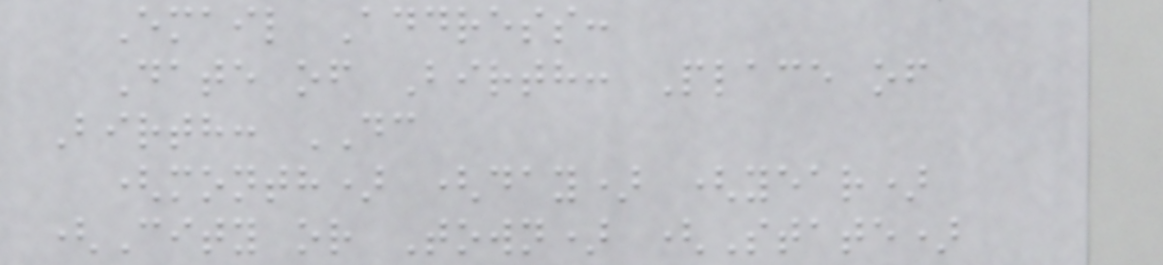Email Address:
Date of Birth: Place of
Birth: DC
(month) (day) (year)
(City or Town) (State)
